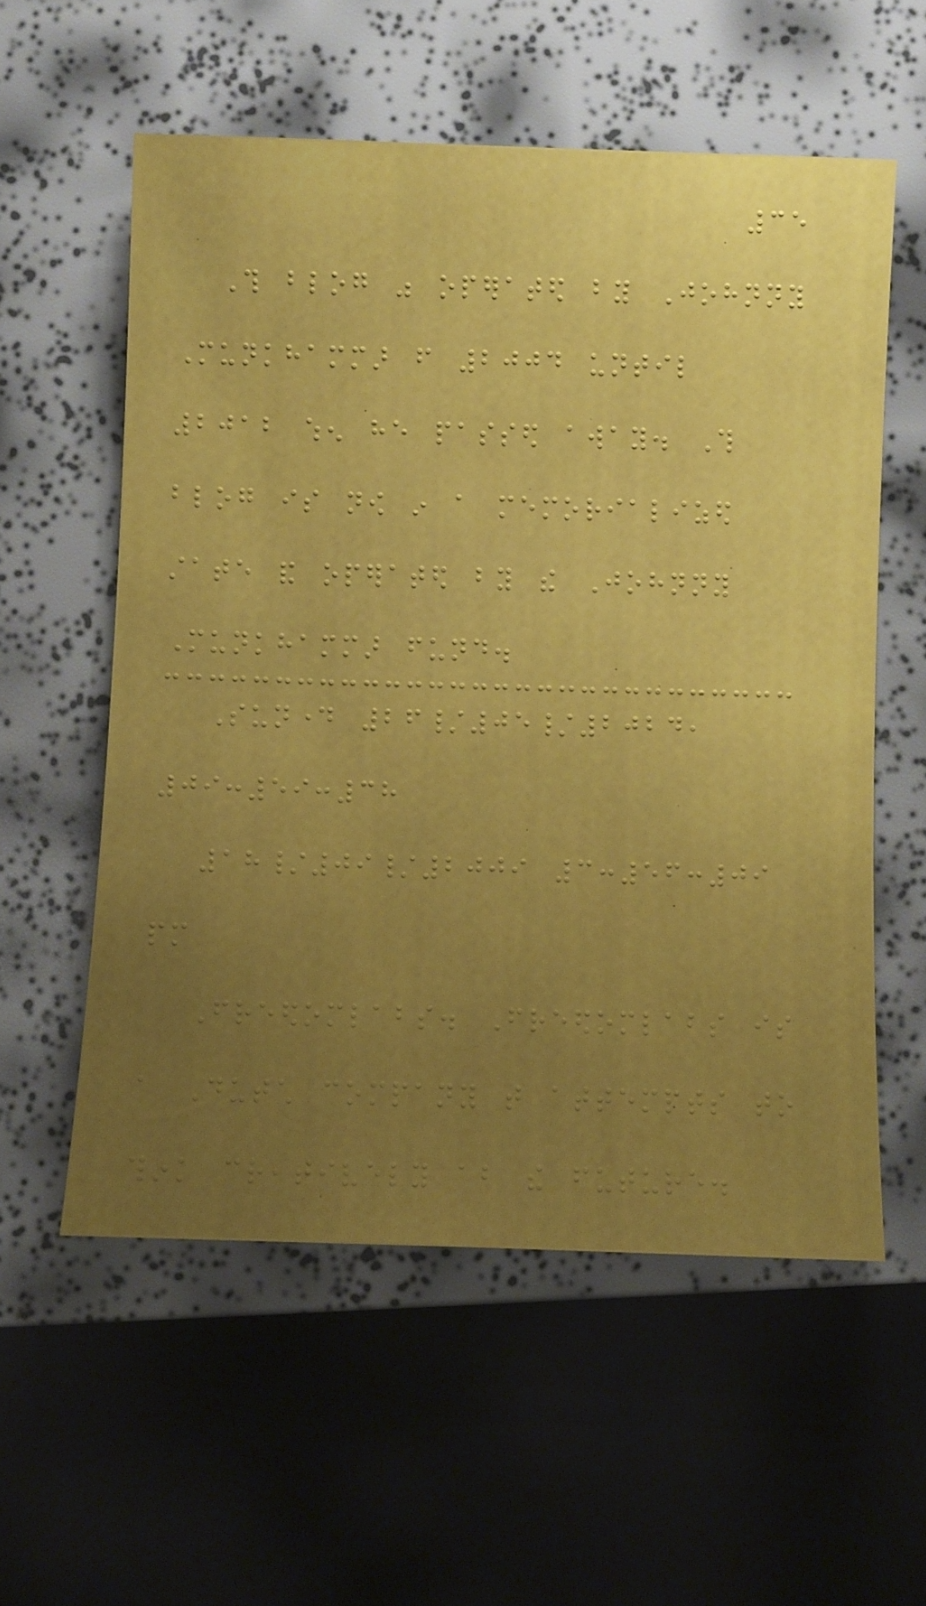35
This blog was operated by Johnny
Munkhammar from 2004 until
2012 when he passed away. This
blog is now in a memorialized
state and operated by the Johnny
Munkhammar fund.
Sunday 26/05/2024,
09:59:38
18/09/2009 3:56:09
pm
Freedomlabs. Freedomlabs is
a Dutch company that attempts to
think creatively about the future.
